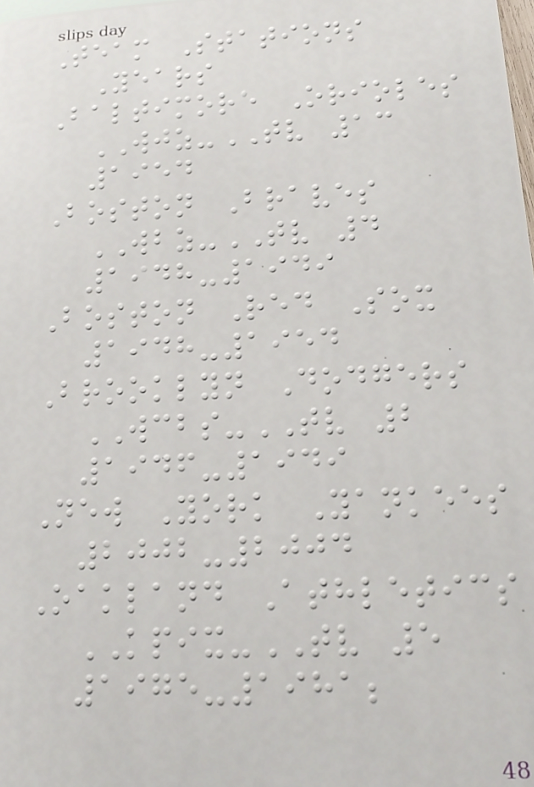Team Stations
Years
Baltimore Orioles
WJZ-TV 13
1954
Boston Braves
WBZ-TV 4
1948-1949
Boston Red Sox
1948-1954
Brooklyn Dodgers
WCBS-TV 2
1946-1949
New York Yankees
2002-2004
Oakland Athletics
KPIX-TV 5
1975-1981;
